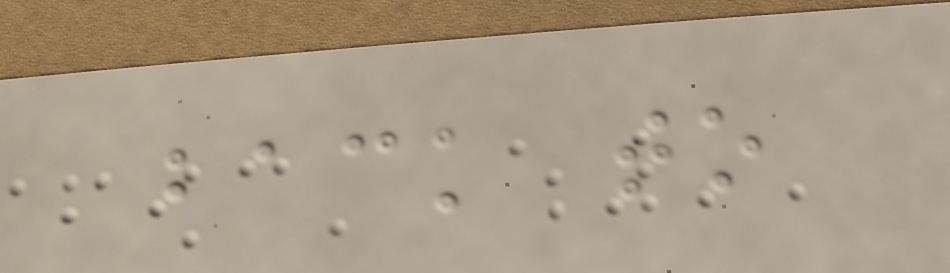back to
